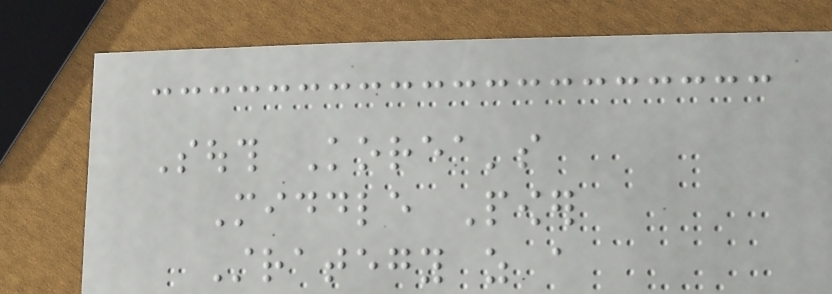South Korea's
Middle Power
Strategy as a
